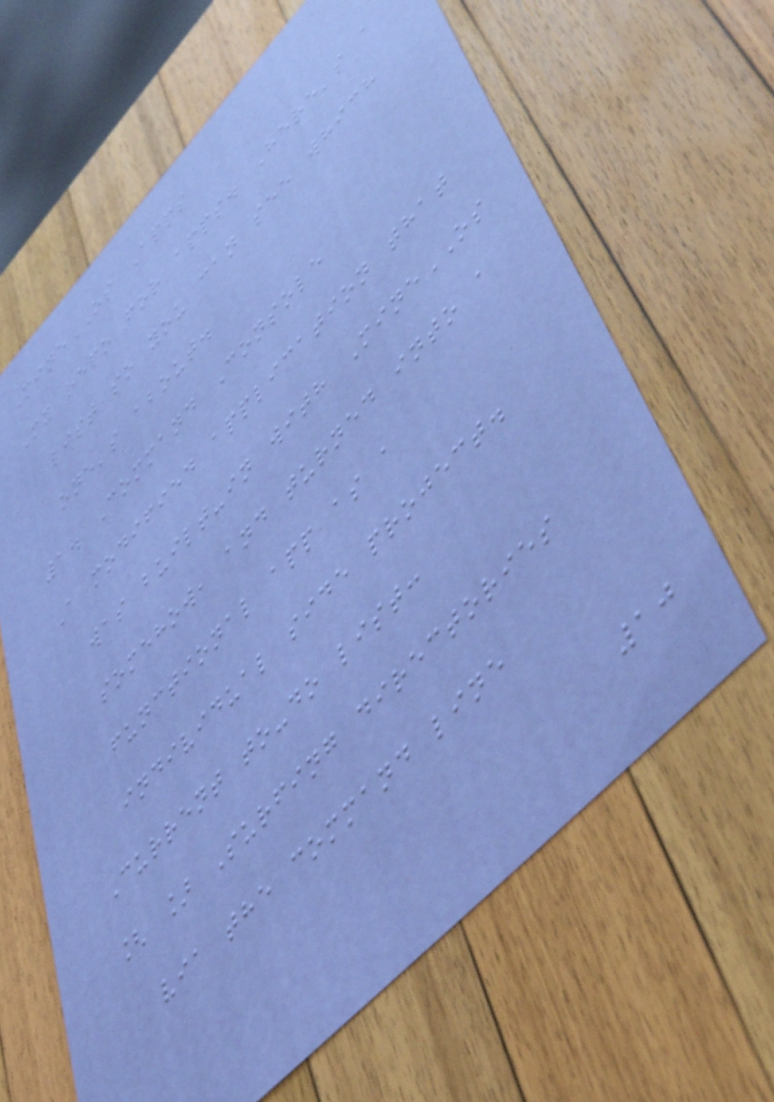MineOS Apps
My repo for apps. Here's a
list so you can see which
one's about.
1. Command Console
A modified application that
was built-in with MineOS
somehow, and turned into a
functional app as a
individual side project.
Current to-do list:
[ ] Surfing directories
via the command line
10
